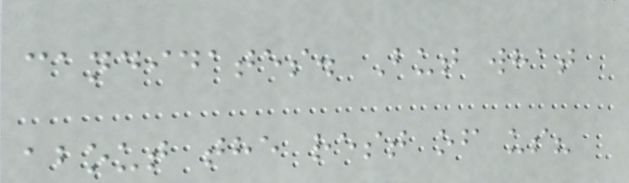candidates. But what
about the rest of us?
